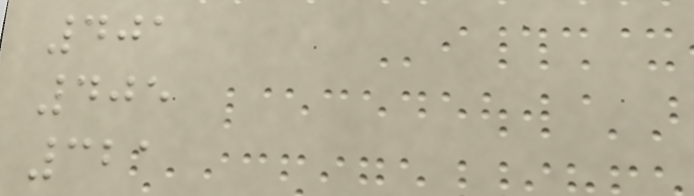401
405
321
